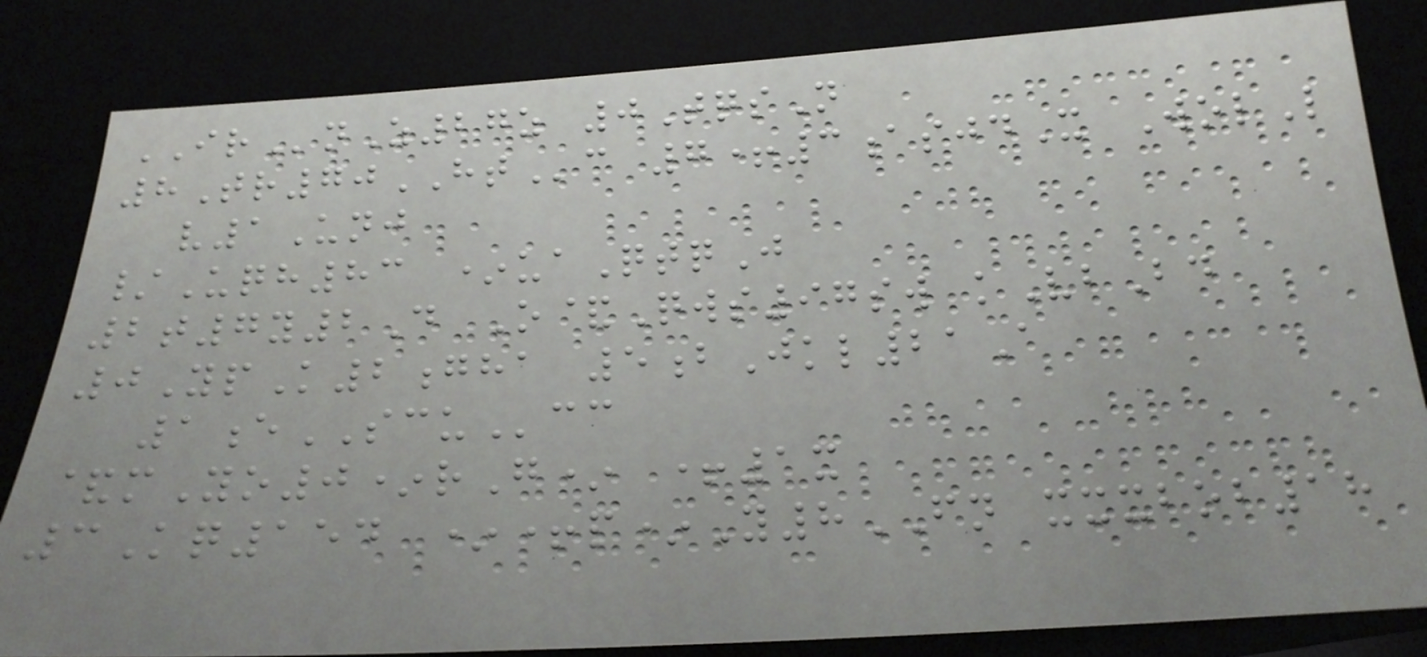IRnZ27z 0TqsN
8Tr70HTc 7+3asjdX WolL
v1Unj
/Uqh83 *uaQtqJ
2t7y2D O&Qws97sw kVbBd
0YpK2gha 5bJkl21A
1eSCUcc
&mYo0*rG* +1x
3Kq154 *+p*Y8FN xxxbob18
